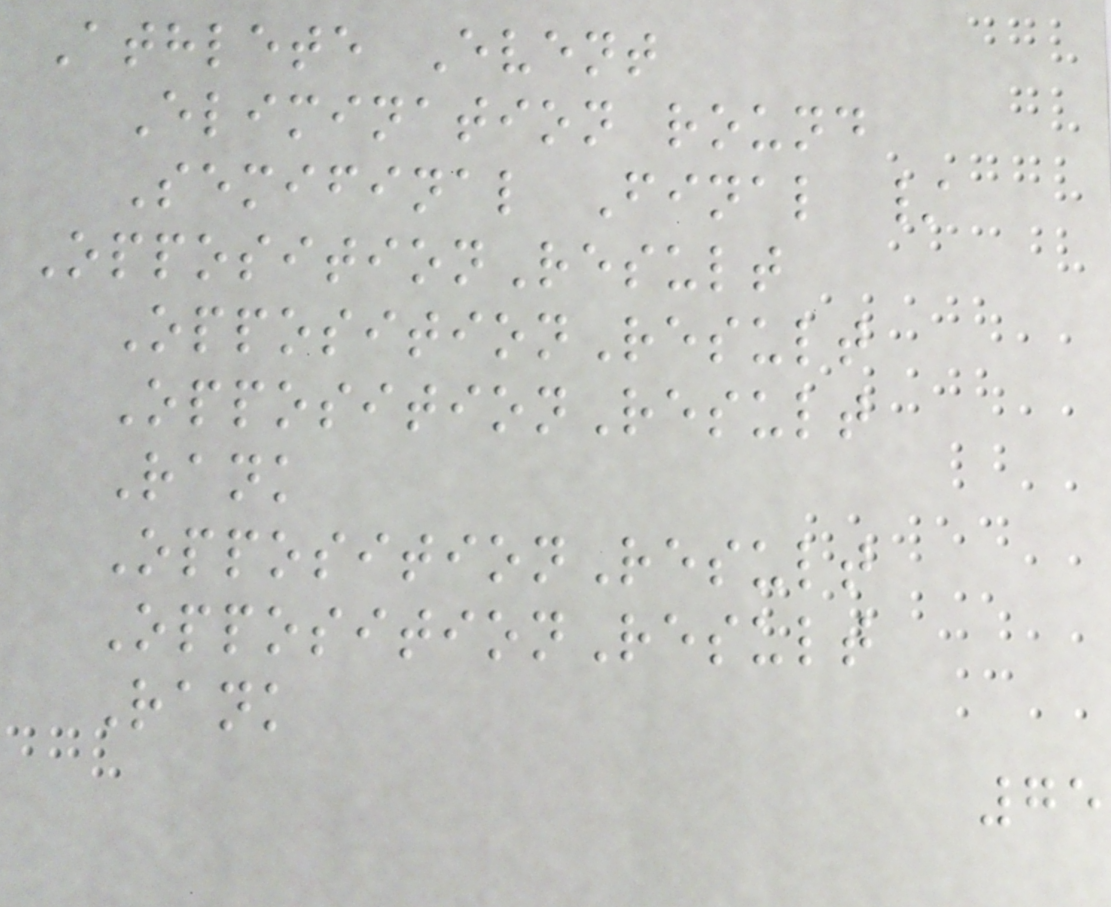Athlete Event
Elimination round
Semifinal Final /
OppositionResult
OppositionResult
OppositionResult
Rank
OppositionResult
OppositionResult
Rank
75
